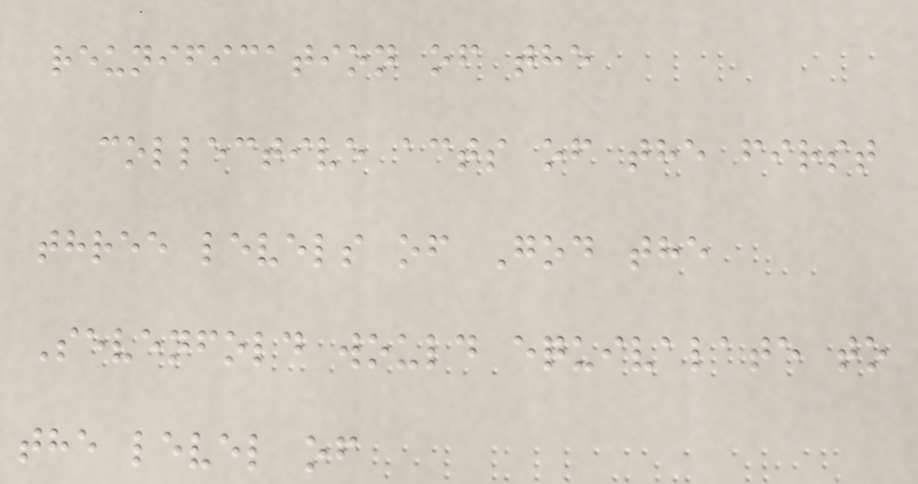reunification of the
collective acts of the first
three levels of God the
Sevenfold would equivalate to
the level of
